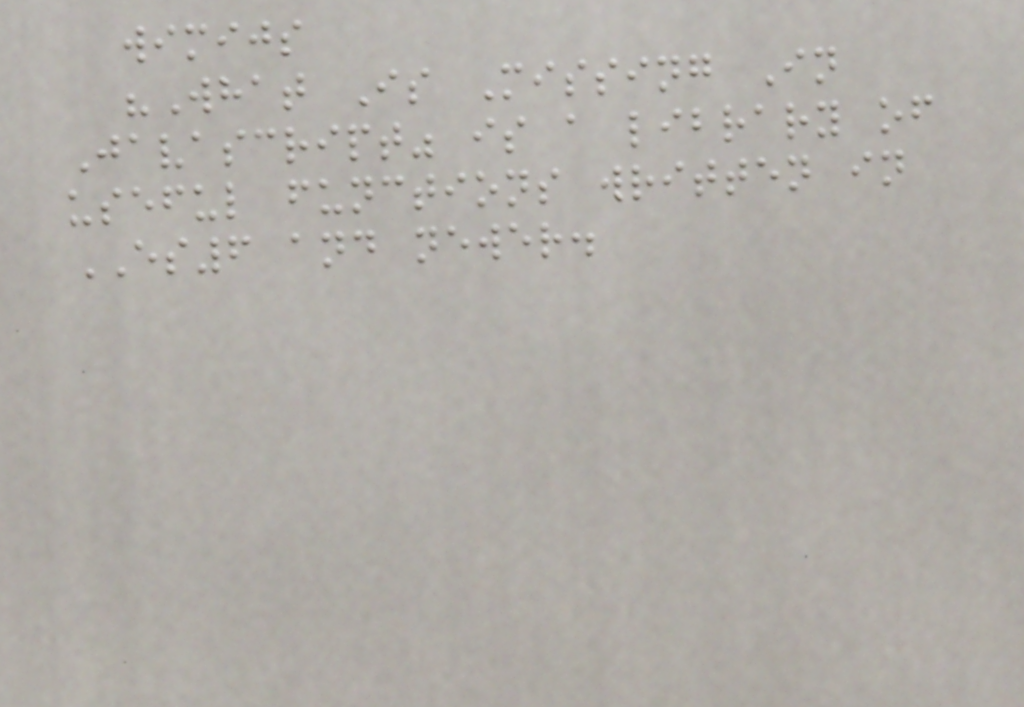wimijs
"What Is Missing In
Javascript" is a library of
useful functions written in
ES6 and newer.
